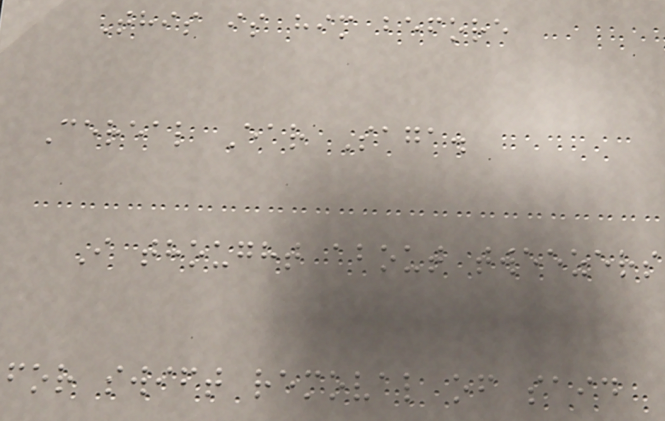This is him before
Cereal Ear Saga.
I thought about tweezers
for swift removal of said
